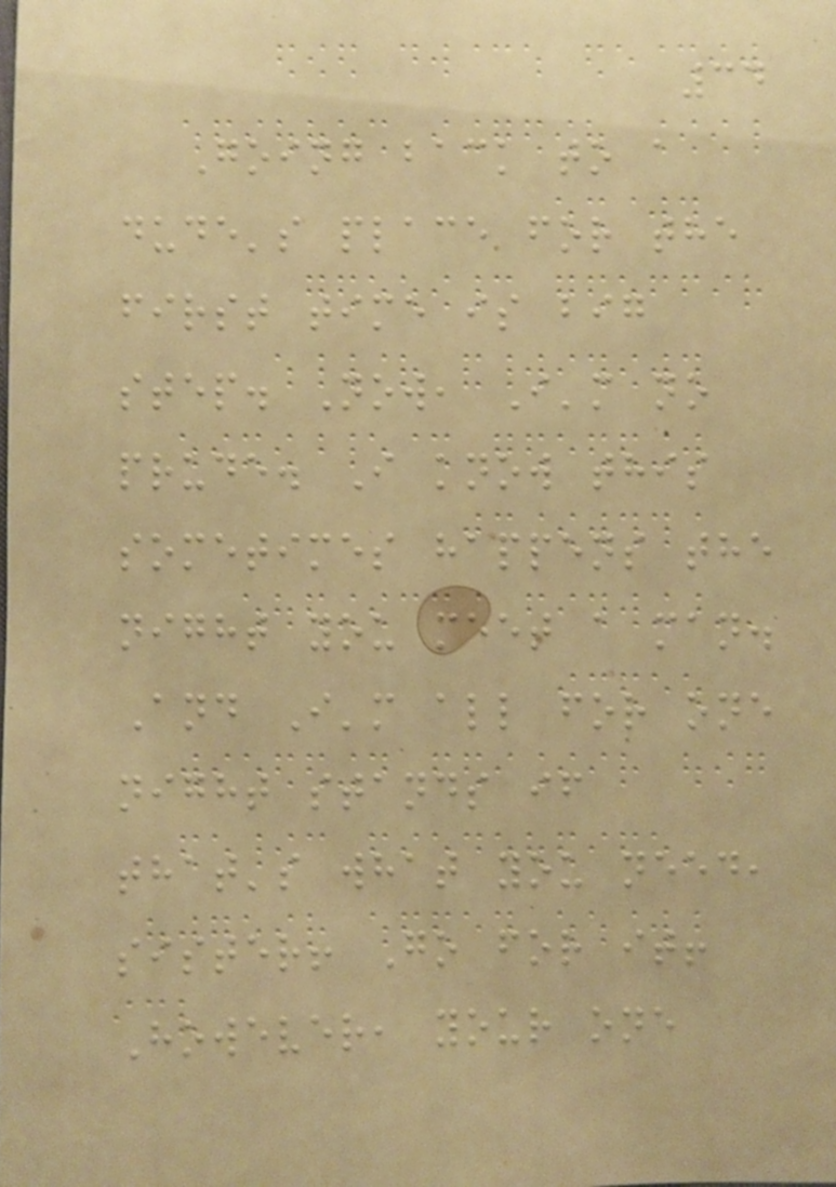34
Going back to a
dude's place for the
first time is big
step. Now, I'm no
prude. I know this
sometimes happens the
night you meet a man.
And I'm all for one
night stands if
that's what you need,
sister! Go for it!
However, your one
